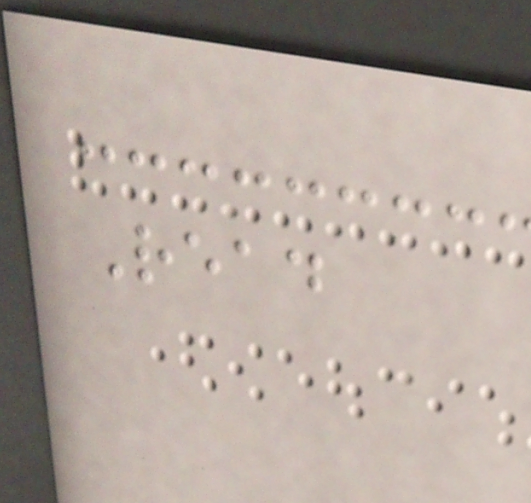Read
